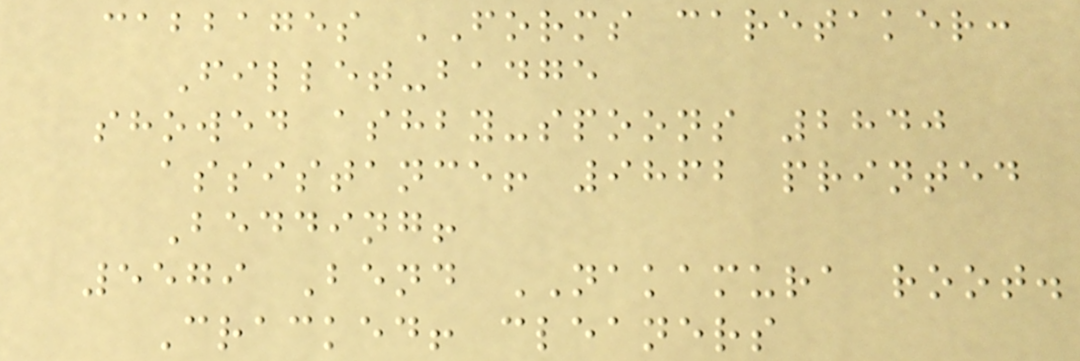cabbages FORMS caretaker:
Fillet-badge
showed ashby-spoons 2840
assistance! 9862 printed
Bedding!
5579 Bend NAKAMURA root.
Cracked! cleaners
